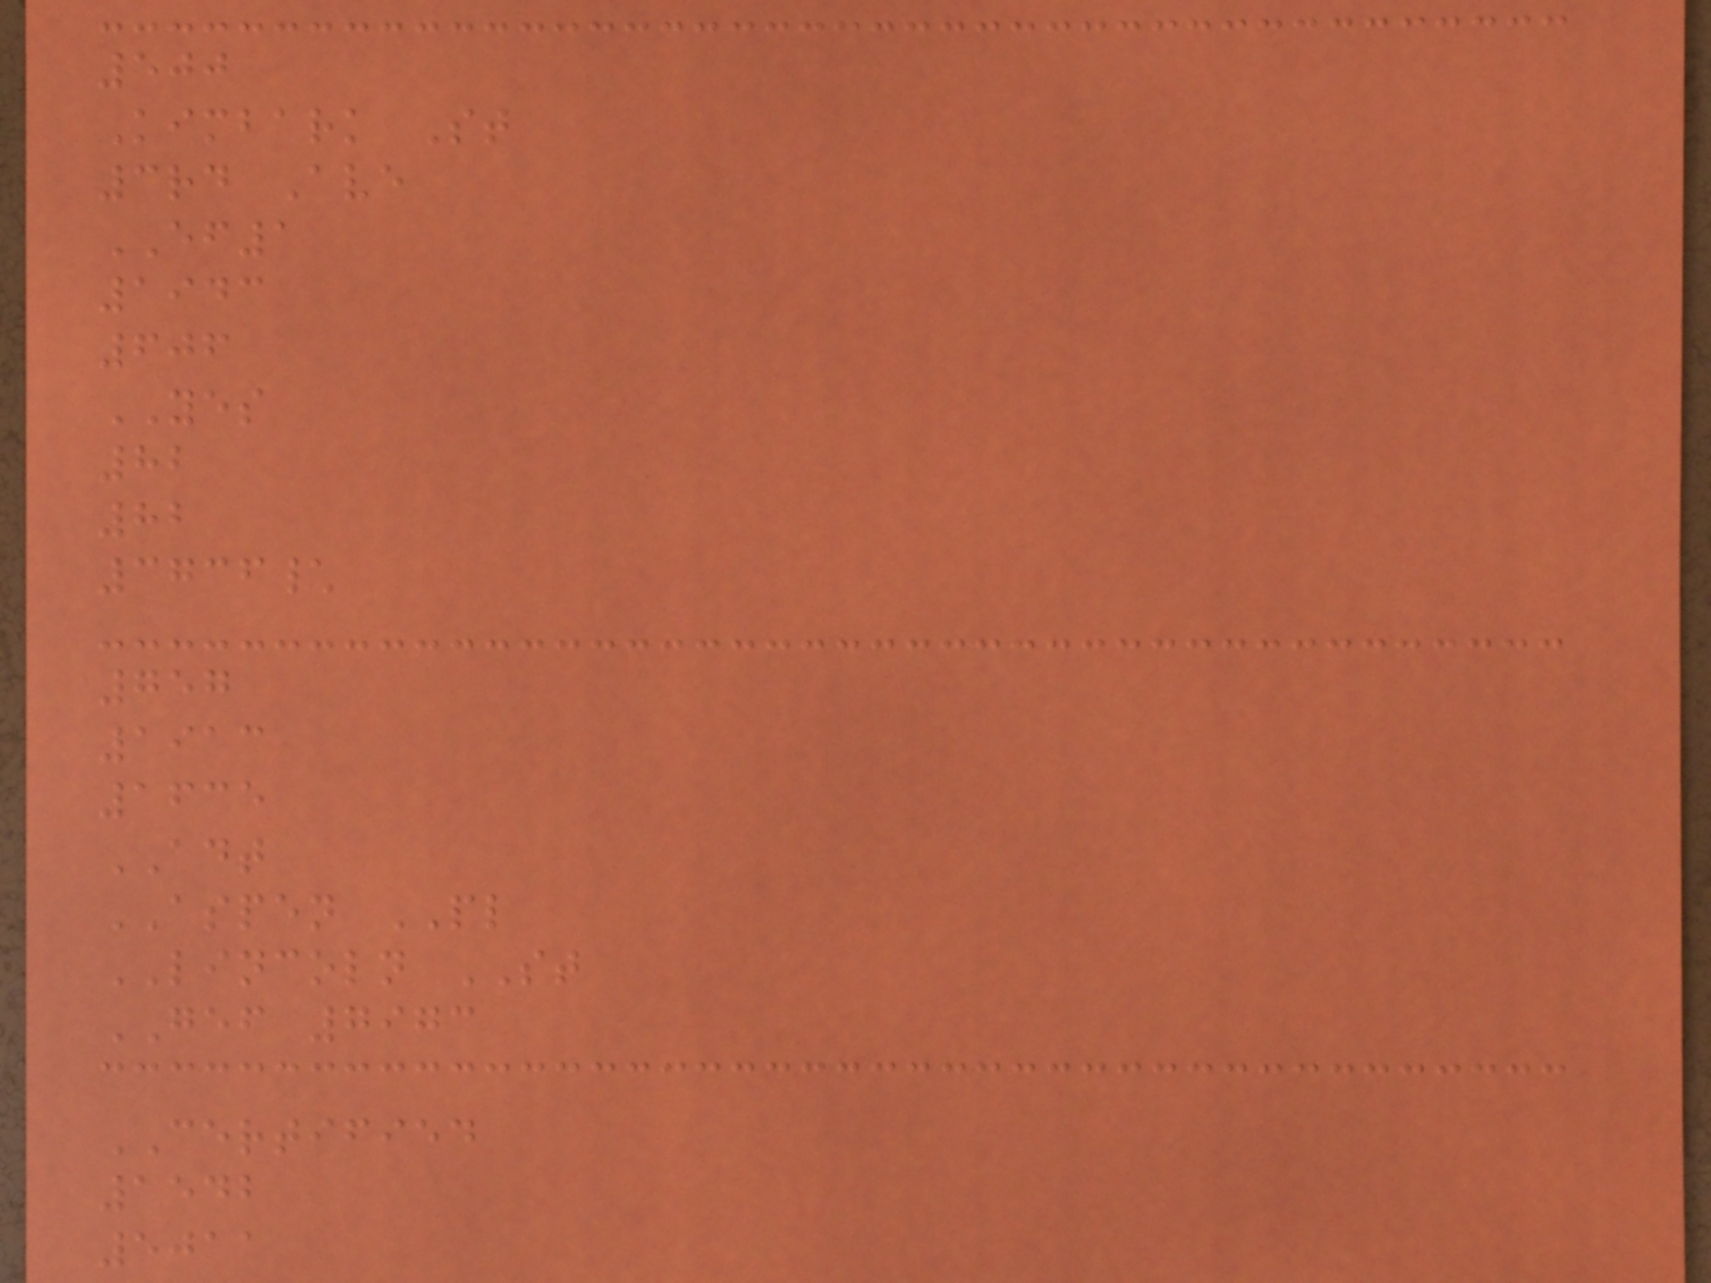500
Kimbark St
3rd Ave
EF1
1943
606
YES
82
82
3736\
757
1913
1635
ADT
ASPEN PL
LINCOLN ST
GEF 7973
CERTIFIED
1542
5011
